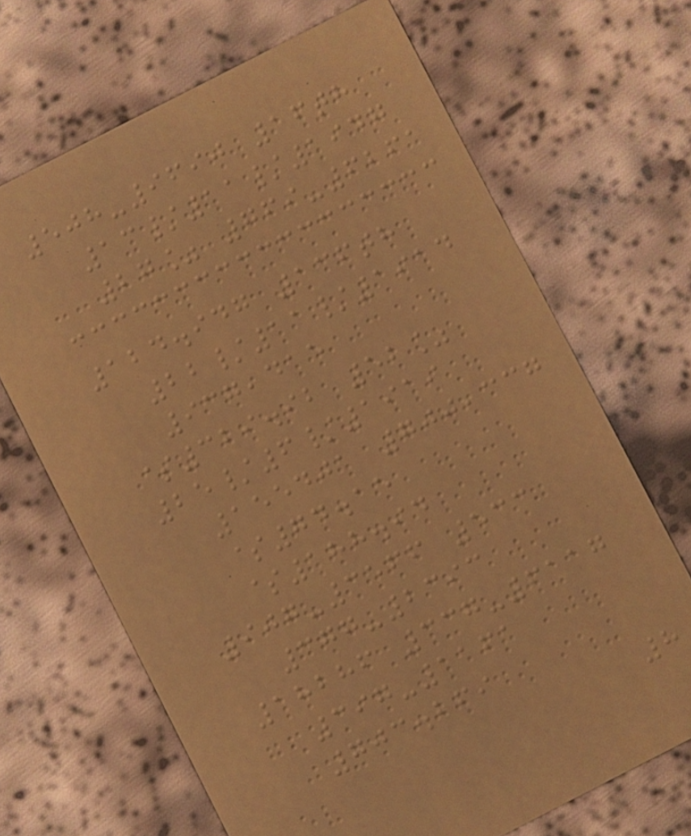508-9690 16th
13/11/1947
27% 769-6261
124.947 136th
22/11/1914
937,415
$329.92 52%
25/6/1919
155401 700,337
$74.15
$188.94
907-3566 533
377-2393
18286 337-6117
397-1161
703.269
8
